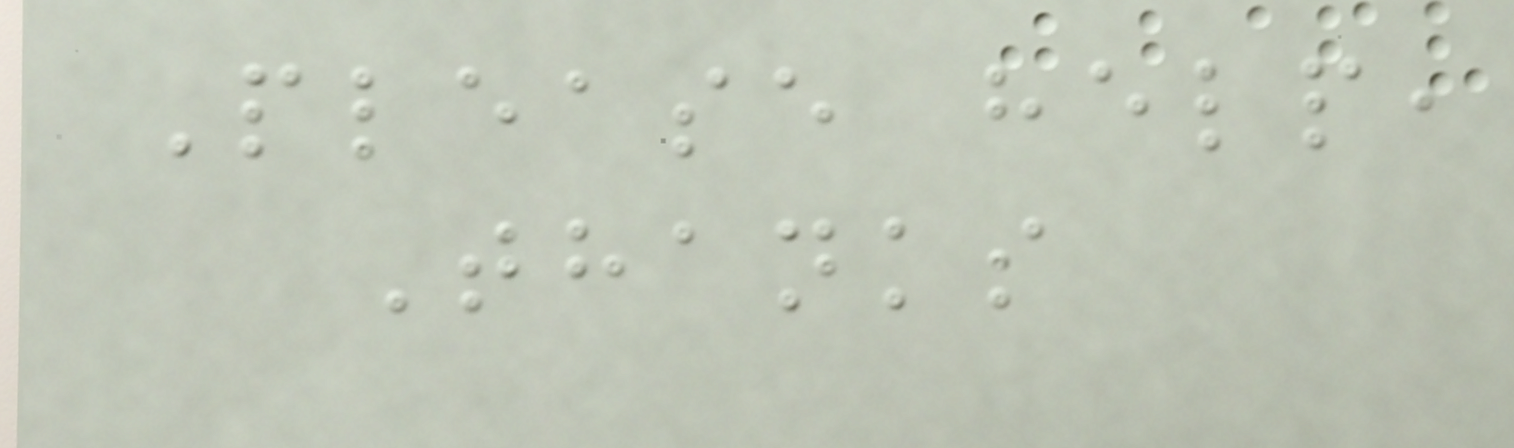Please help,
Thanks
